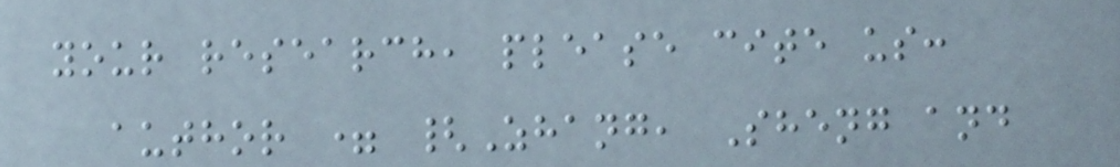your research, please cite us:
author = {Zhang, Sheng and
